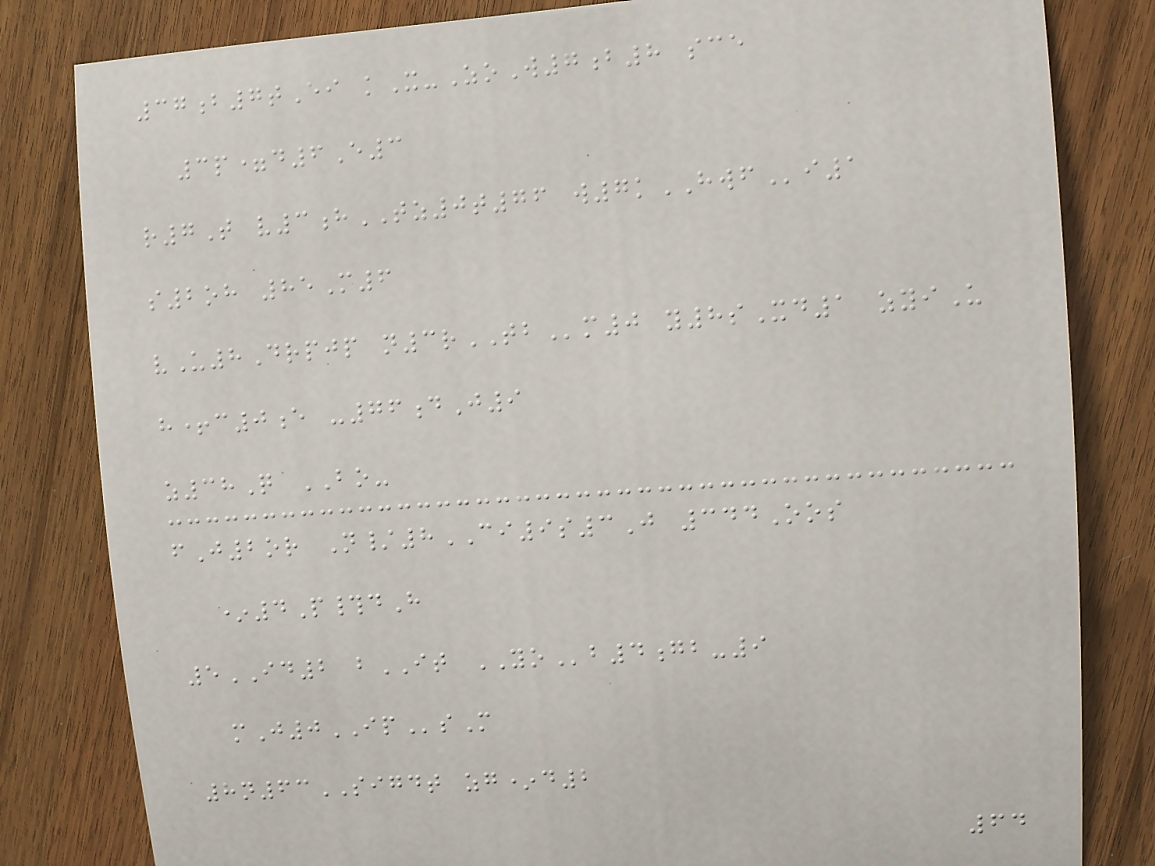37b7tEi kX-ZoW7b8 sce
3p=d6E3
r7T v3hTZ0t76 w7kHWFi1
s2oh 85M6
vU8Drpjp n3rTBm0 y8sXd1 zyiU
h+c0e -76dJ9
z38Q BO-
fJ2or N/8CI9s3J 344Oos
*4P#dH
5ID2 bIT YOb4gb-9
mJ0IPsM
8n63SIGDT zg*d2
64
